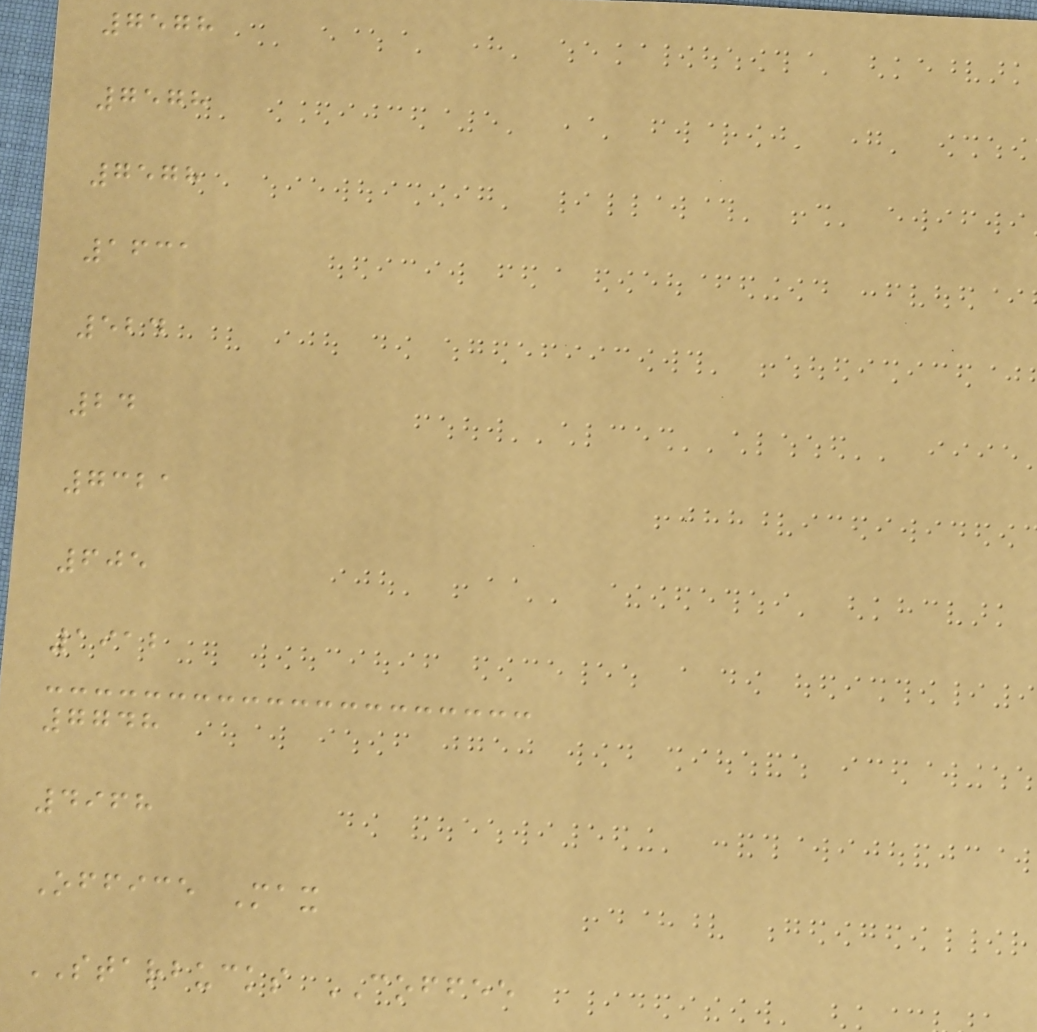7578
7578
7578
1631
524
24
7321
605
1912
7748
4968
Office Max
STARBUCKS COFFEE
